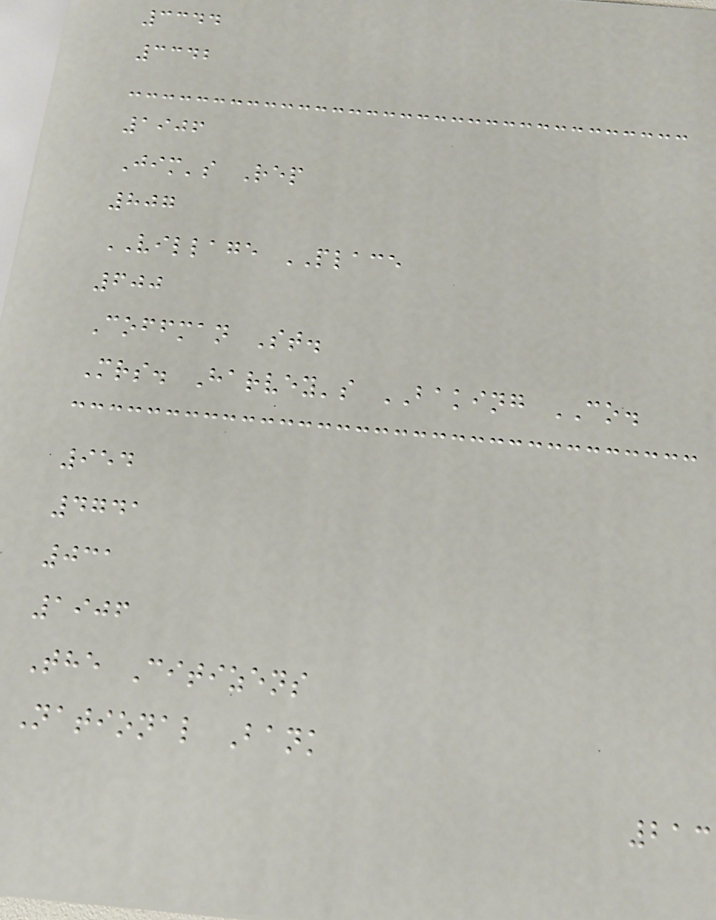3344
3342
1906
Jim's Rep
807
VILLAGE PLACE
600
Coffman St.
Mrs. Harvey's BAKING CO.
954
4741
031
1906
The Citizens
National Bank
213
